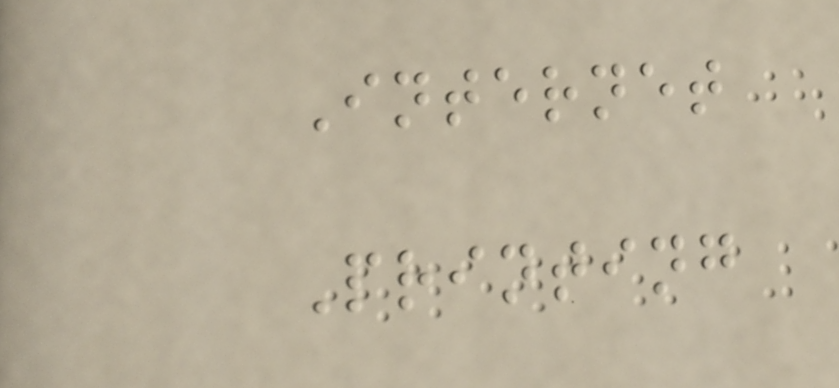Internet
Printing
